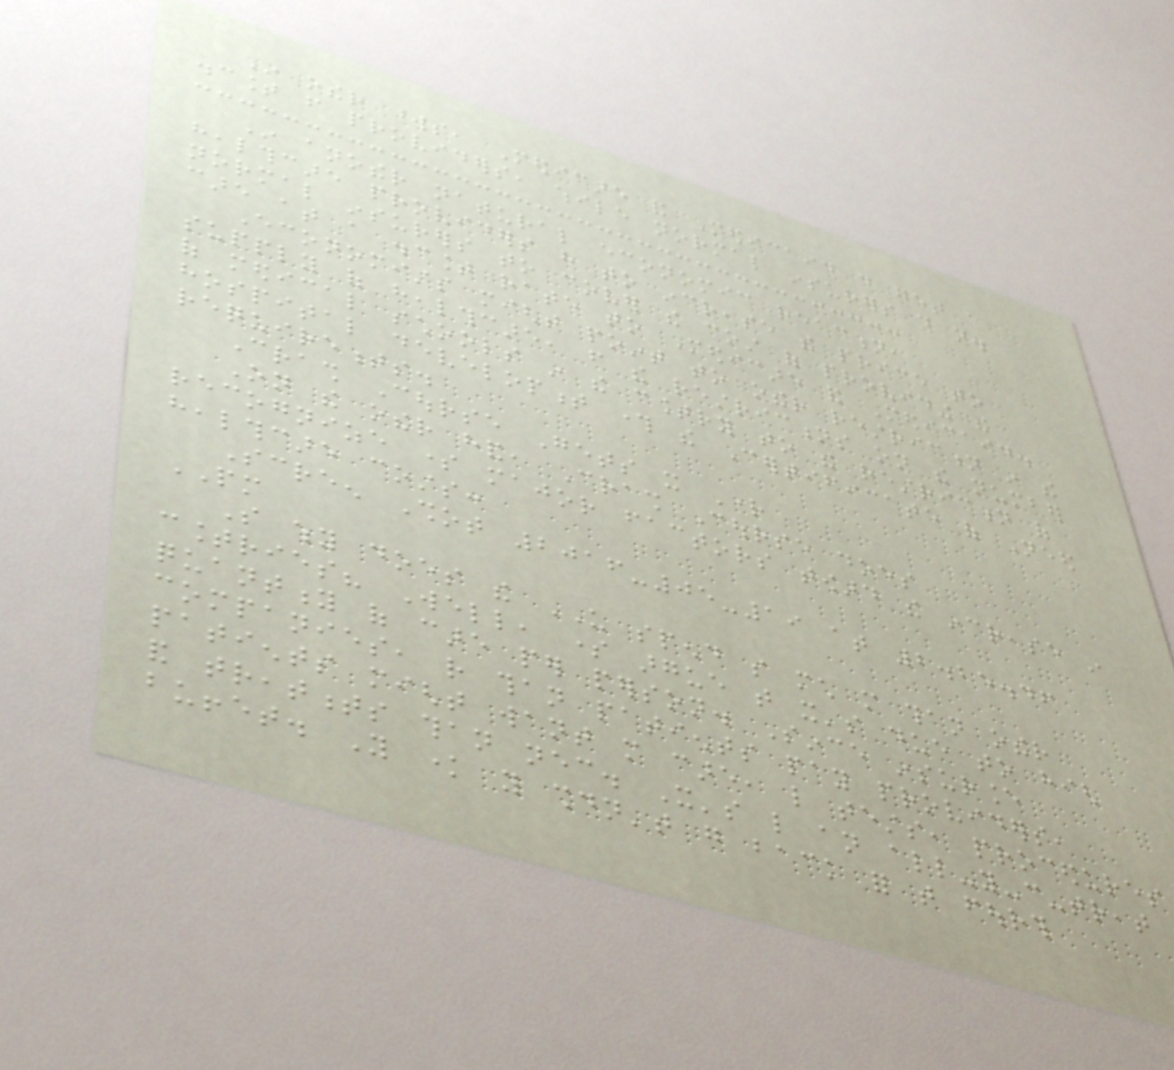In other words, Medicare and Medicaid do get a
discount from providers, while normal insurers do not.
In another natural economic reaction,
healthcare providers have to increase the price to
normal insurers to cover the cost of providing the
care at a discount rate to Medicare and Medicaid.
Economists might point to other restriction in the
supply of healthcare, from the restrictions on the number
of medical schools in the country to the restriction of
hospital development through the Certificate of Need
requirements.
Crash Course Gets it Right
On the other hand, Crash Course does
recognize some major factors toward the increase in
healthcare costs:
Screen Shot 2016-05-19 at 2.25.46
PM
So why does the US spend so much more than other
countries? Well, some argue that it's due to high
quantity of care per person. Since insurance
companies, rather than patients pay providers,
patients might want more care, like tests, procedures
and treatments than necessary. It's like an all-you-can-treat
buffet. You know you shouldn't go back for that fourth
